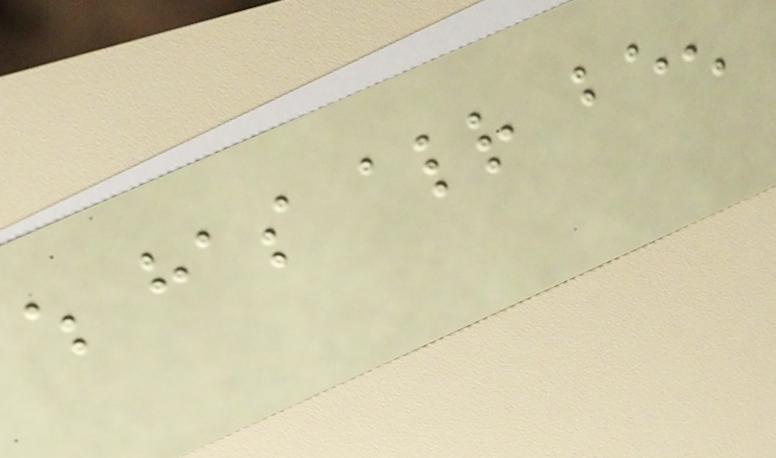which has already been
